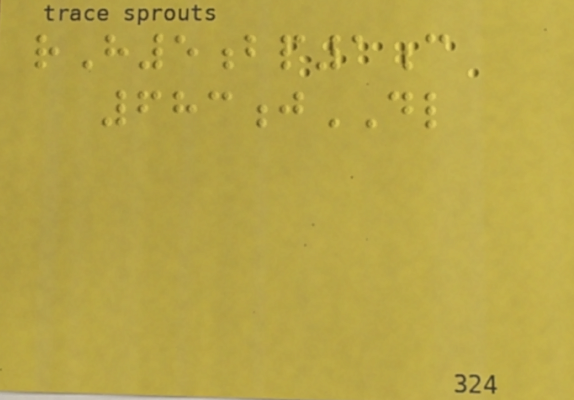rH5bp1c
683jDL
